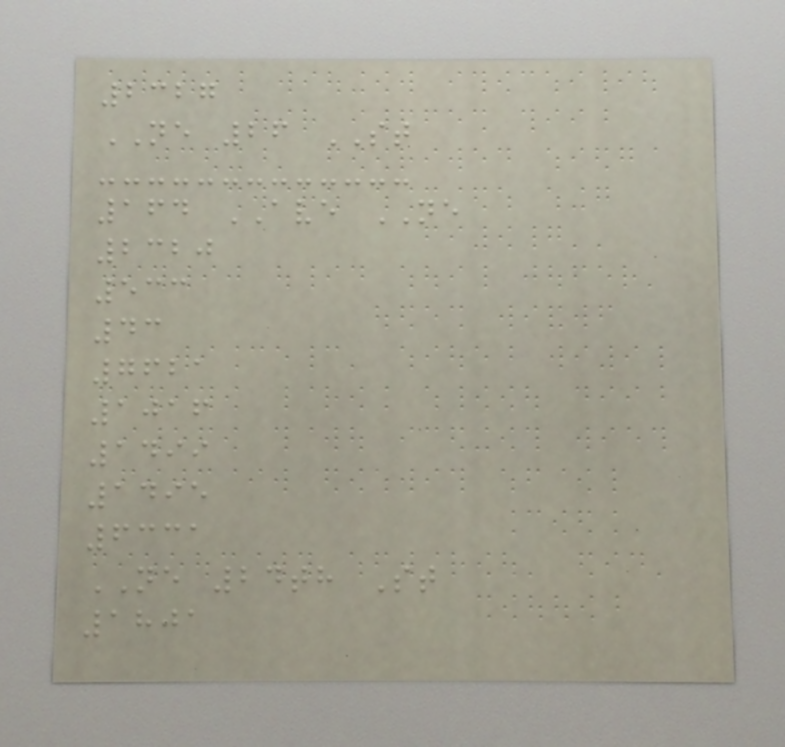2327
NE 26 ST
164 AVE NE
2320
533
43
7621
1016
1499
1495
6331
NE 24th St
1801
